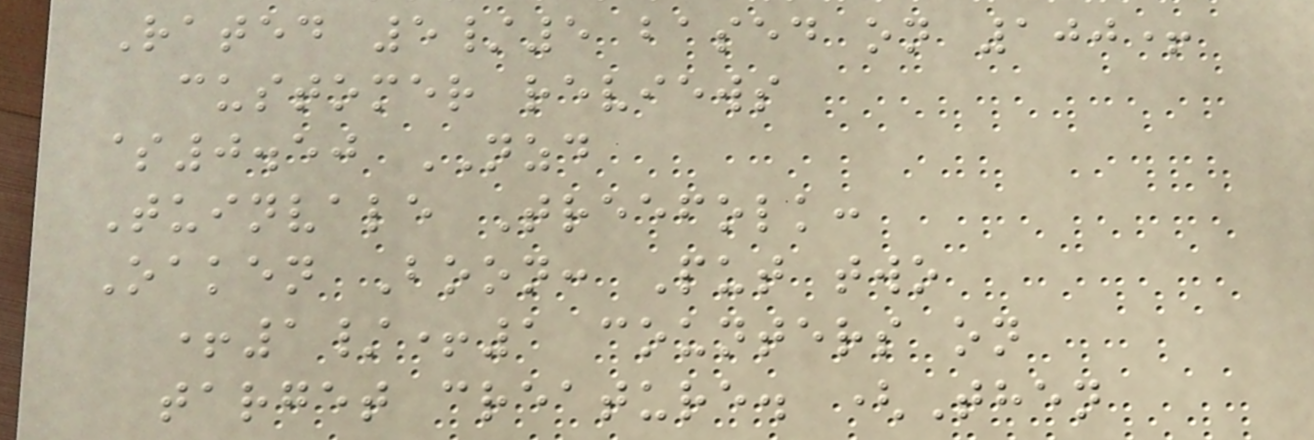Rated 5/5 based on 100+
customer reviews
$0.50 NZD
Tuinvale Treefolk:
Oaken Boon: Put two
+1/+1 counters on
target creature. (Then
